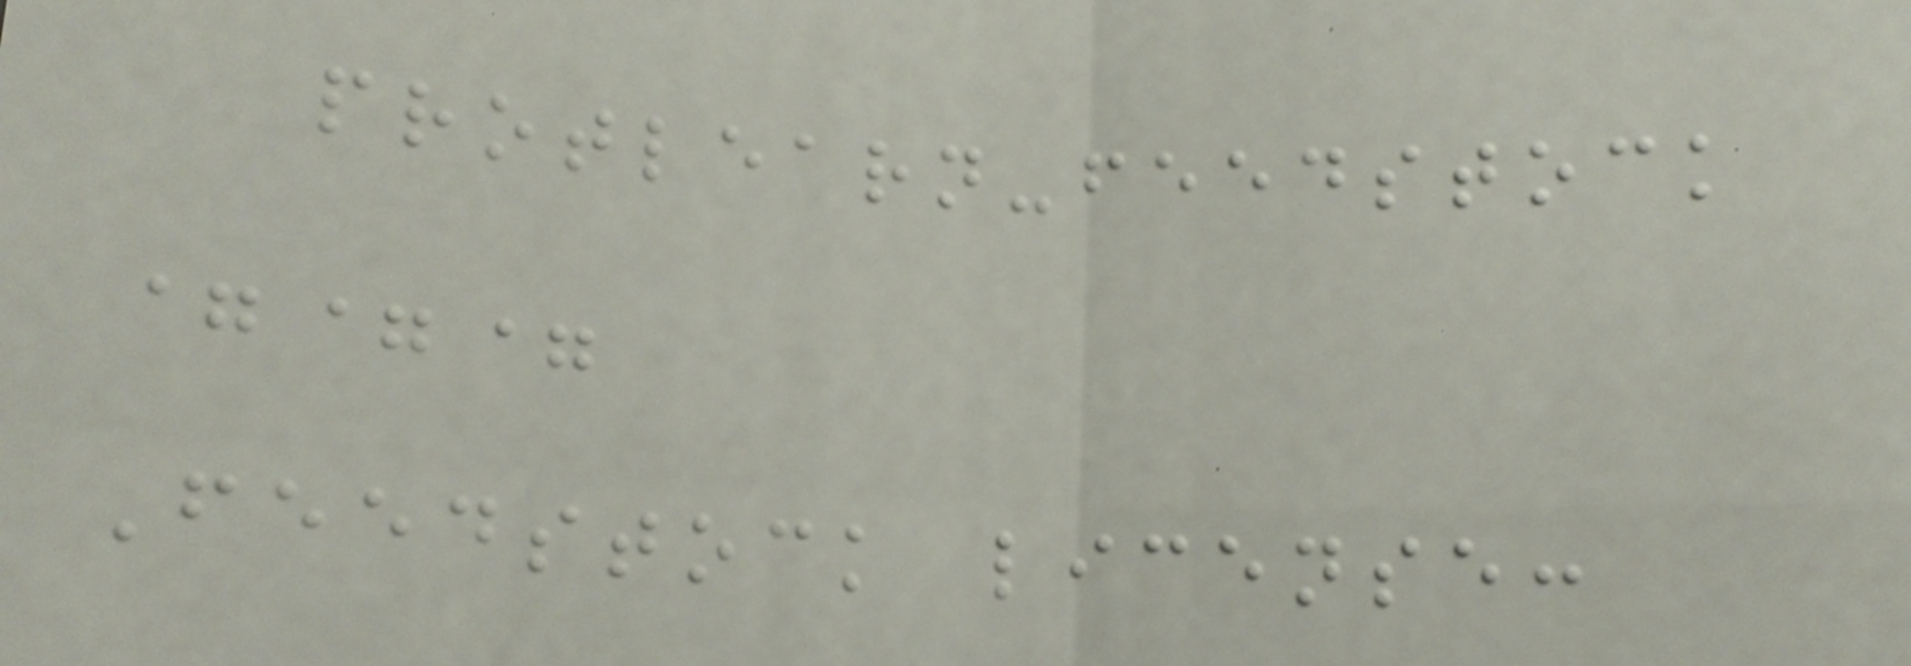protlearn-feedstock
===
Feedstock license:
